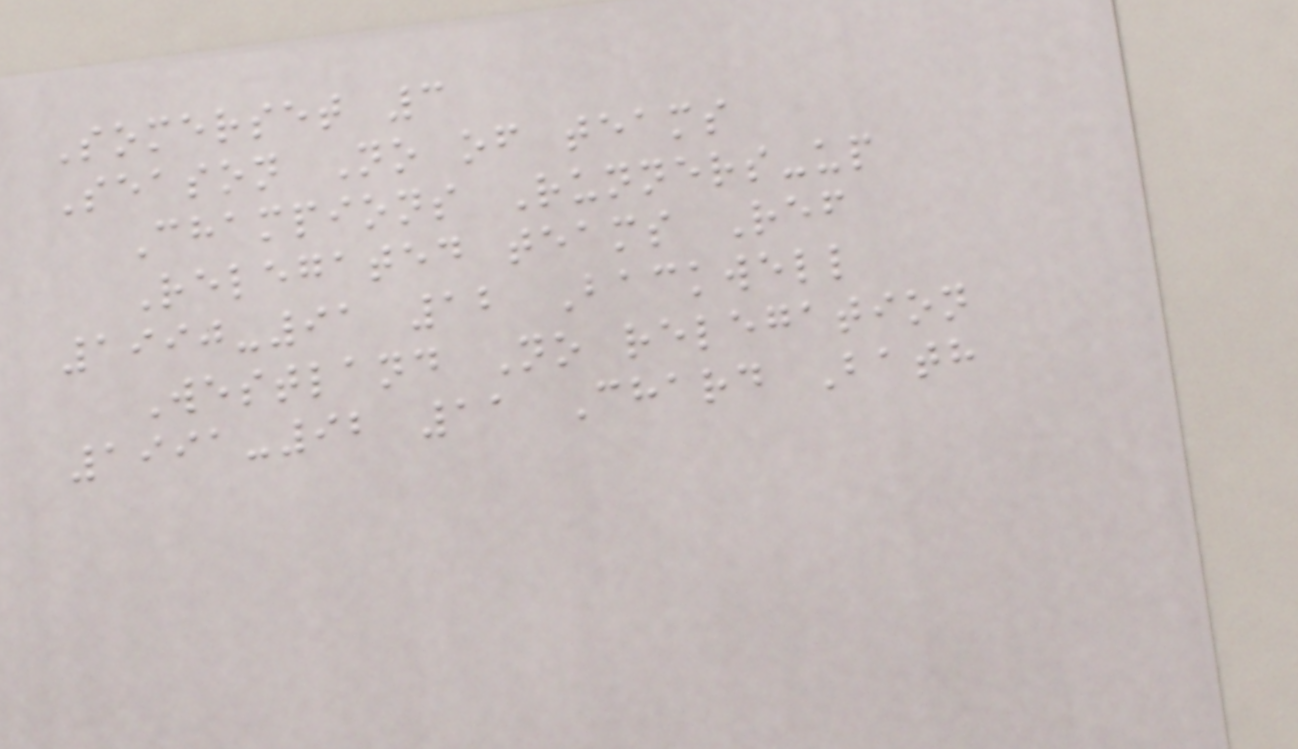Somerset 3
Season No of teams
Champions Runners-up
Relegated teams Ref
1990-91 12 Backwell
Westland No relegation
1991-92 11 Chard Bath
